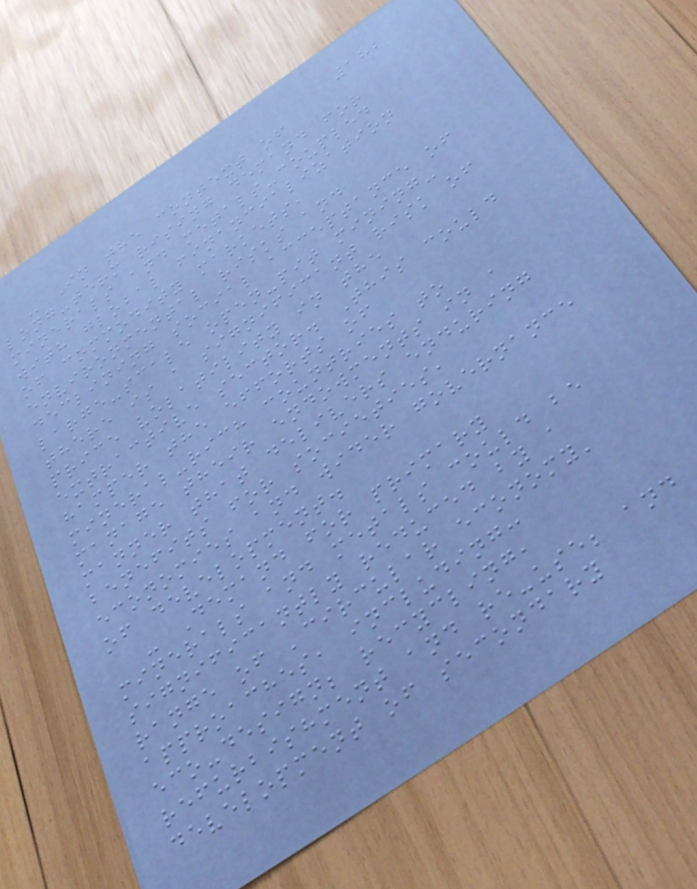182
- In the context of
long-term rising demand for
minerals and metals-coupled
with global financialization
of commodity markets,
environmental risks and
declining social acceptance of
large-scale open-pit mining-
there is a significant risk of
price volatility in the
extractive sector. This could
hamper the efforts of
mineral-rich countries to
manage their endowments in a
manner that delivers enduring
benefits for societies,
economies and wider governance
of development.
- Demand for primary
minerals and metals could be
significantly reduced by a
range of 'circular economy'
approaches, including:
eco-design; recycling,
refurbishment and re-use; and
development of secondary
